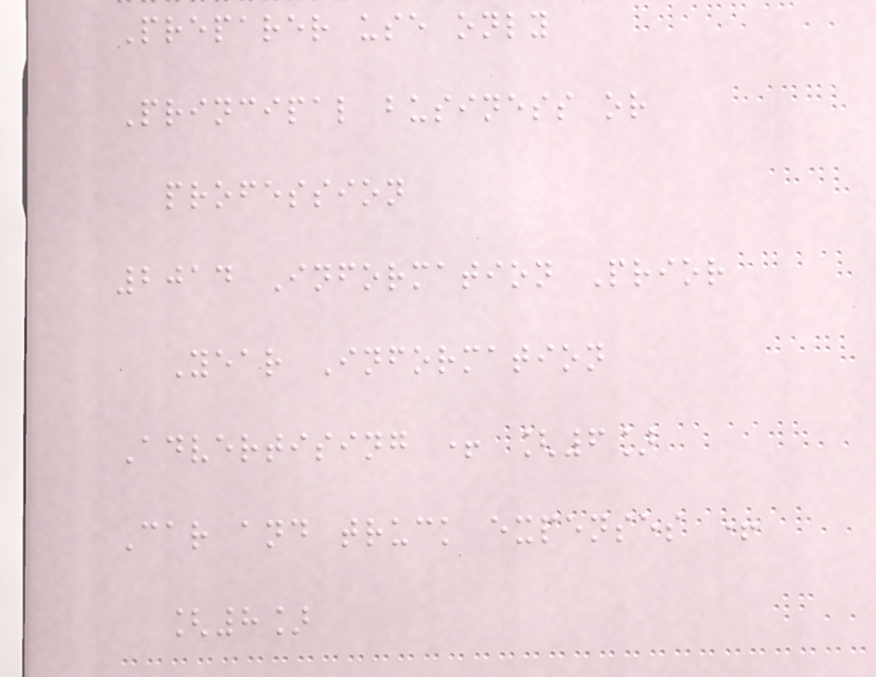Preparer use only
Principal business or
profession
2014 Information Prior
Year Information
Advertising + [6]
Car and truck expenses +
[8]
